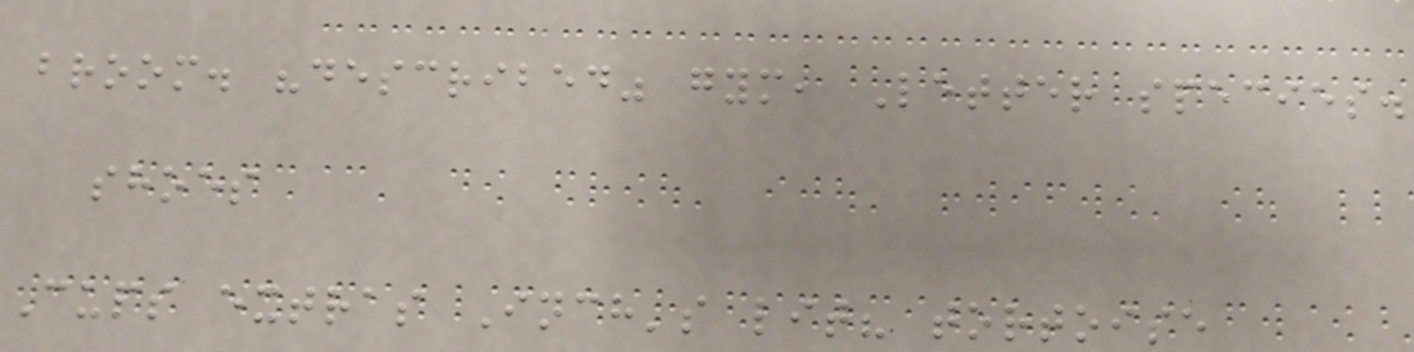broom. "described" gym, Letter species.
shoes
Cups extras Inch's lit? tortoise
